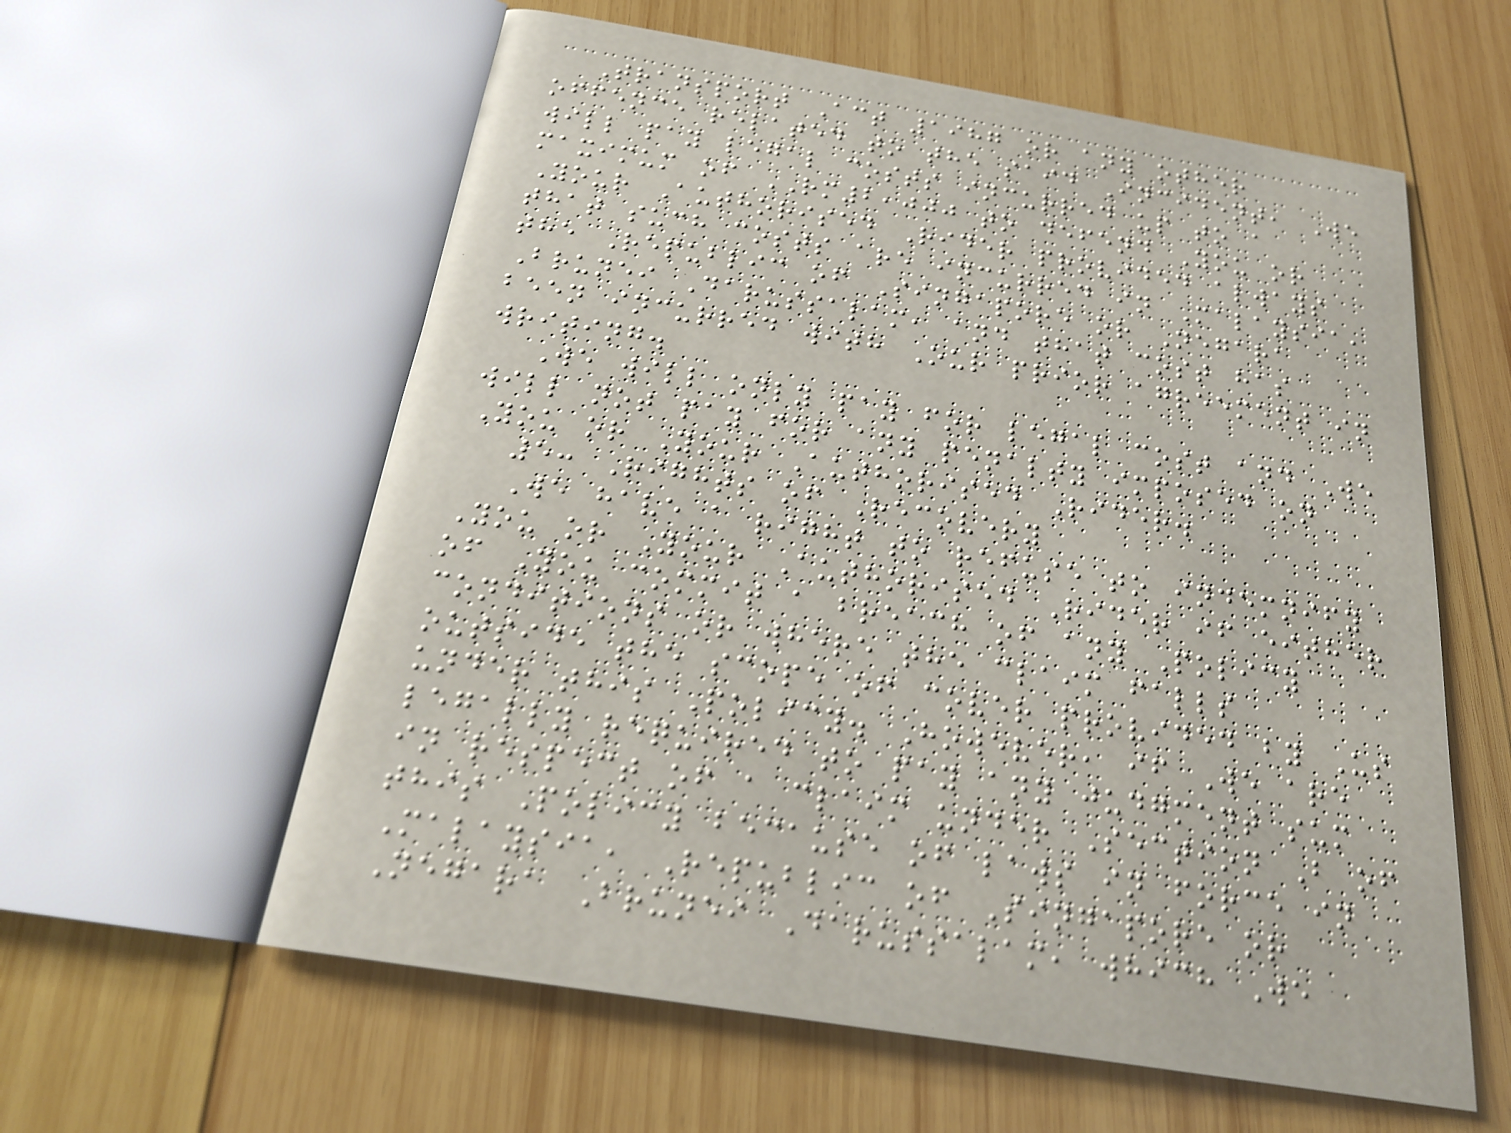Transport Act 1987 or any other
offence related to the said Incident, We
will pay legal costs incurred up to a
maximum of RM2,000 to defend You or
Your Authorised Rider provided always
that such costs are incurred in Malaysia,
the Republic of Singapore or Negara
Brunei Darussalam, and that cost has
been incurred with Our prior agreement in
writing.
We will only pay for legal cost and We
will not pay for any penalty imposed on
You or Your Authorised Rider.
5: Rights of Recovery
We have a right to refuse to indemnify
You or Your Authorised Rider if either
of You commit a breach of any Policy
conditions or where the claim falls
outside the scope of cover provided by Us
under this Policy. However, if We are
legally required to pay any judgment sum
in respect of a claim under Section B of
this Policy because of laws in force in
Malaysia, Republic of Singapore or
Negara Brunei Darussalam, which We
